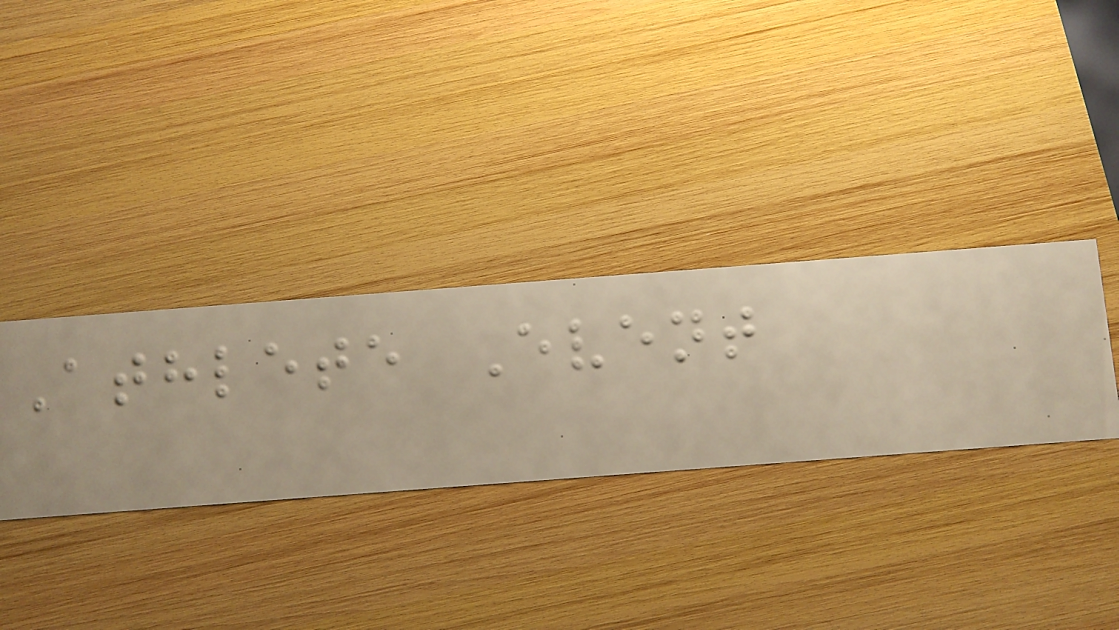Athlete Event
